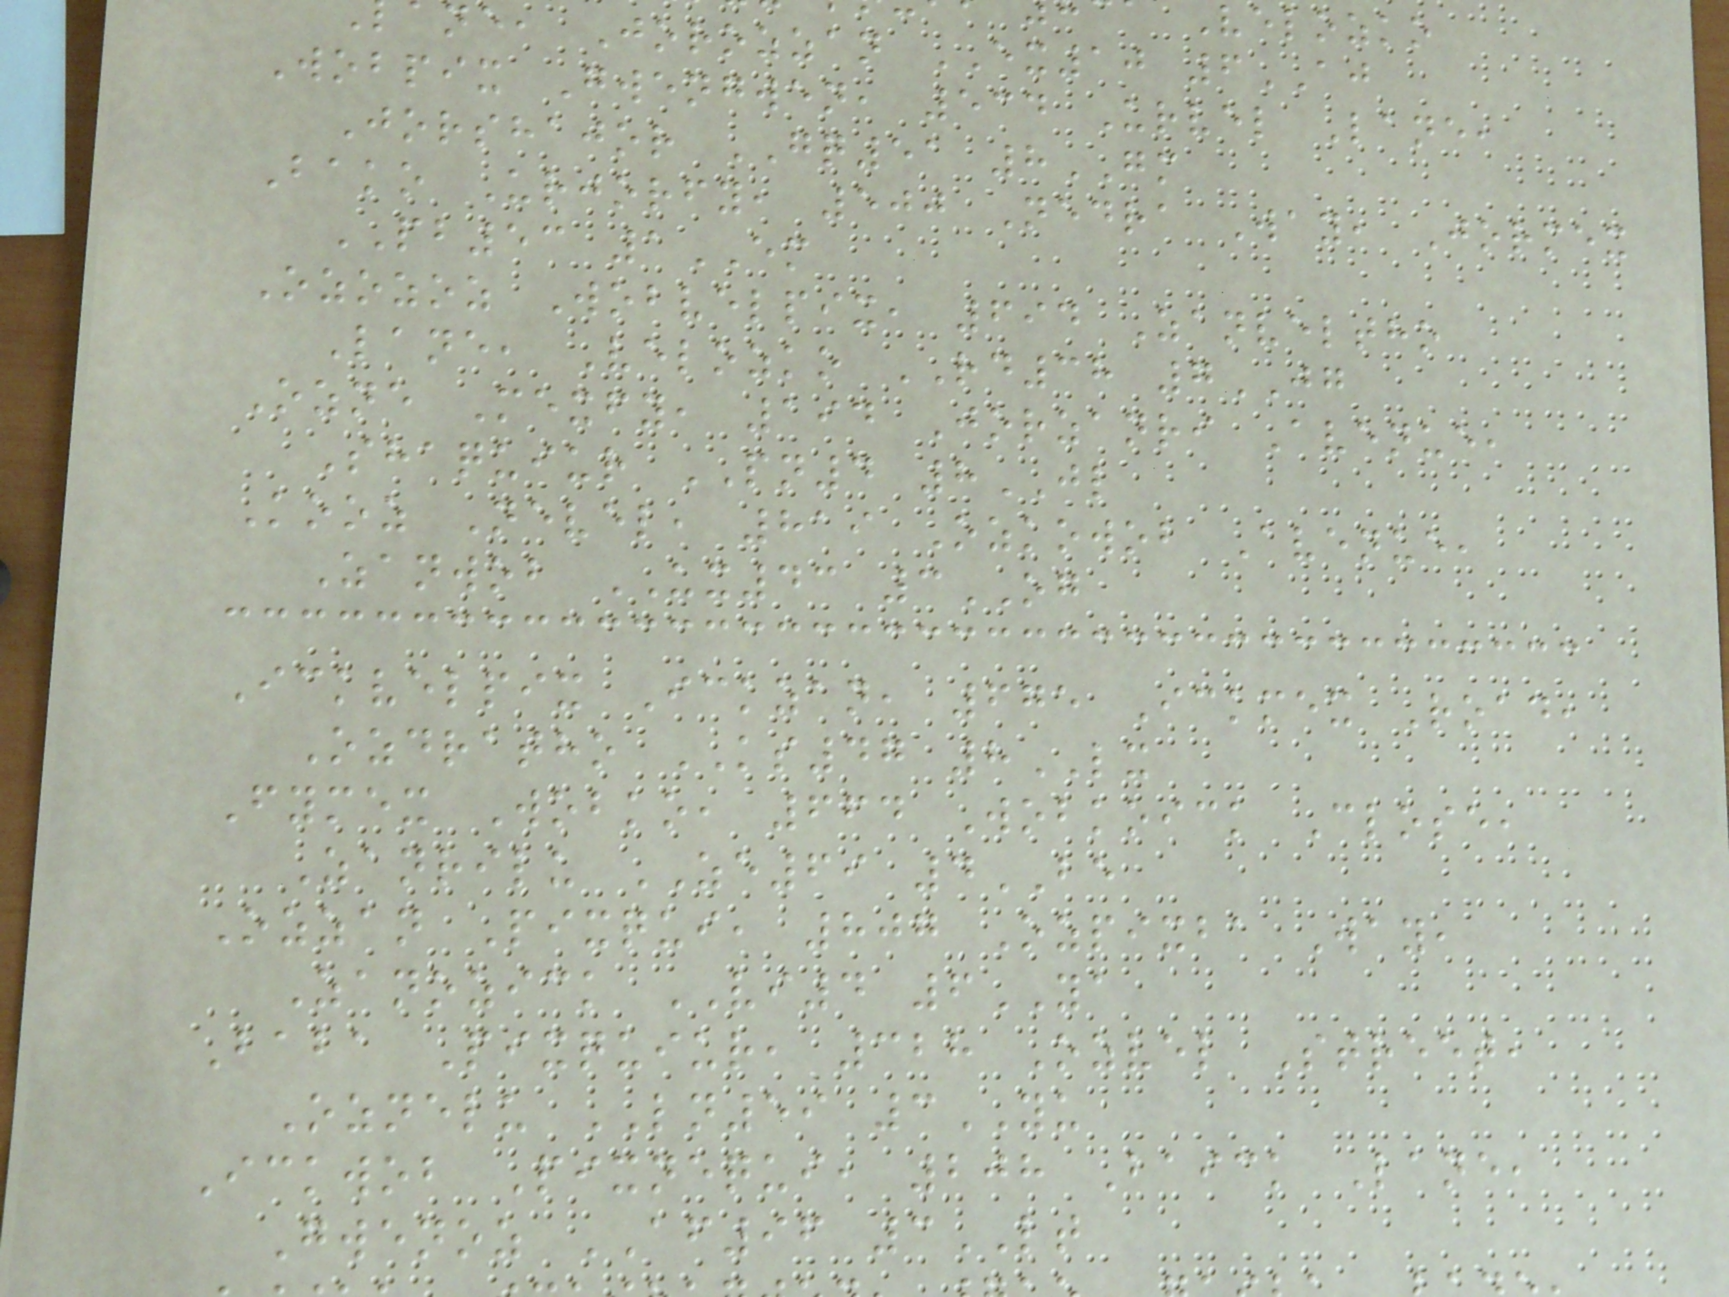ne, Jorozzan EX10 6AJ
Wobpix Gwengwen, 534 Urvel Lane,
Jorshajor GQ51 8GM
Bako Urjorfy, 500 Nedra Way, Jormex
PB53 1EM
Ozozoz Wobvelpix, 694 Zanveltho
Lane, Velozko RD38 7JG
Ozne Mexfy, 194 Jorzanri Avenue,
Shaquiur PN4 8JL
Kooz Nevel, 819 Ozkowob Avenue,
Zanwob UX43 3OG
Ickvelpix Ickzan, 675 Ickmex Road,
Ozdratho KS47 8LX
Fymex Wobko, 664 Wobkoick Close,
Zanrilu ZE69 4BE
Ozzan Pixqui, 807 Ozpixba Way,
Zanozick VI4 6YA
Baba Pixquiur, 328 Ozvel Street,
Oznelu LN59 3YU
Ickwob Pixnequi, 208 Baick Lane,
Gwenoz AF96 3LT
